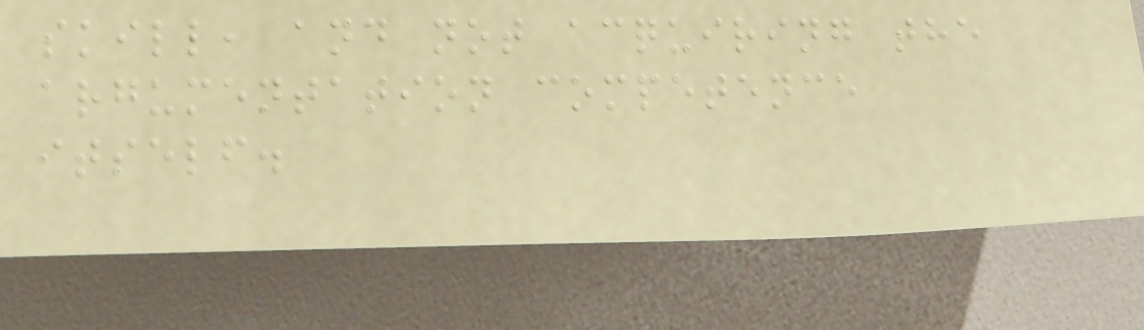skill, and not acquiring the
argumentation competence
itself.
